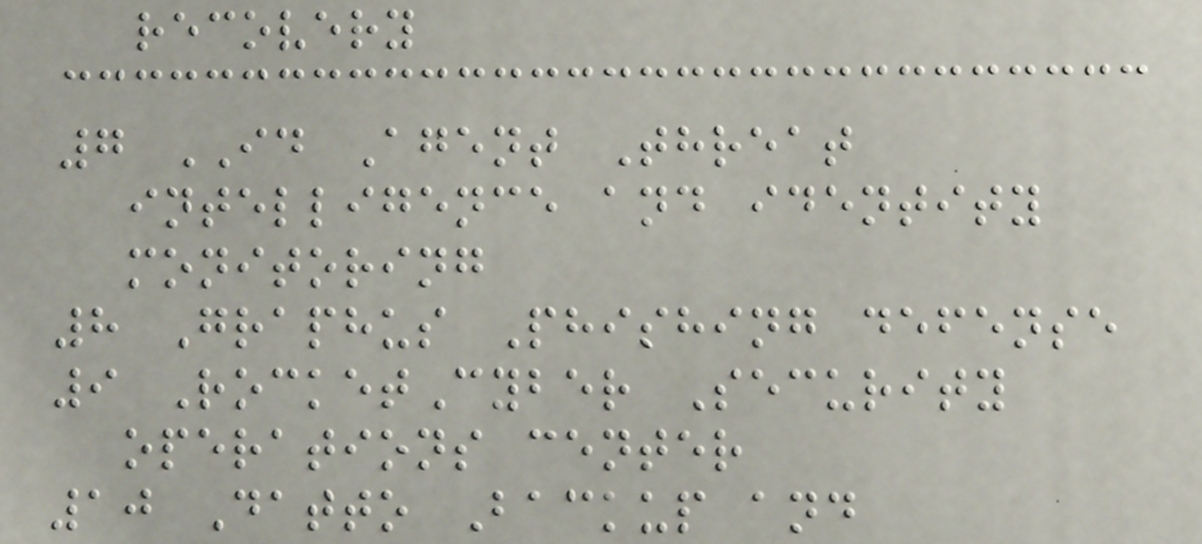recovery
7 ID Agent Threat
intelligence and identity
monitoring
8 Graphus Phishing defense
9 RocketCyber Security
operations center
10 Datto Backup and
